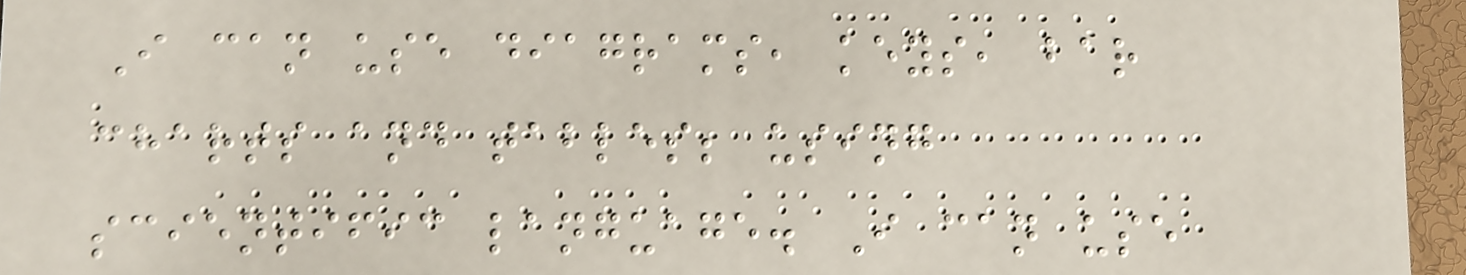I can use diagrams, keys, bar
charts and tables; using
scientific language. I can use
